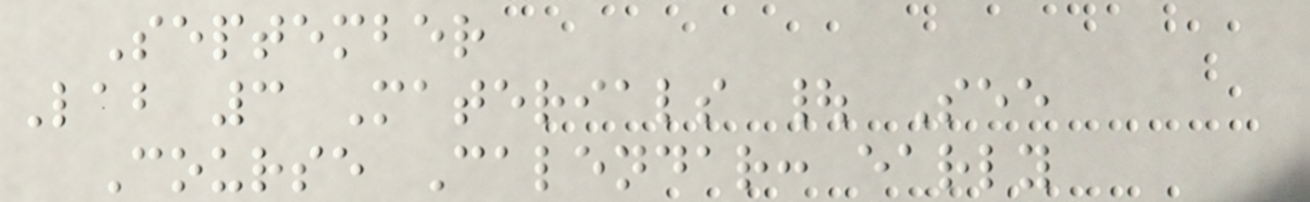September
Lab 3 Materials | See
Course Calendar: early
